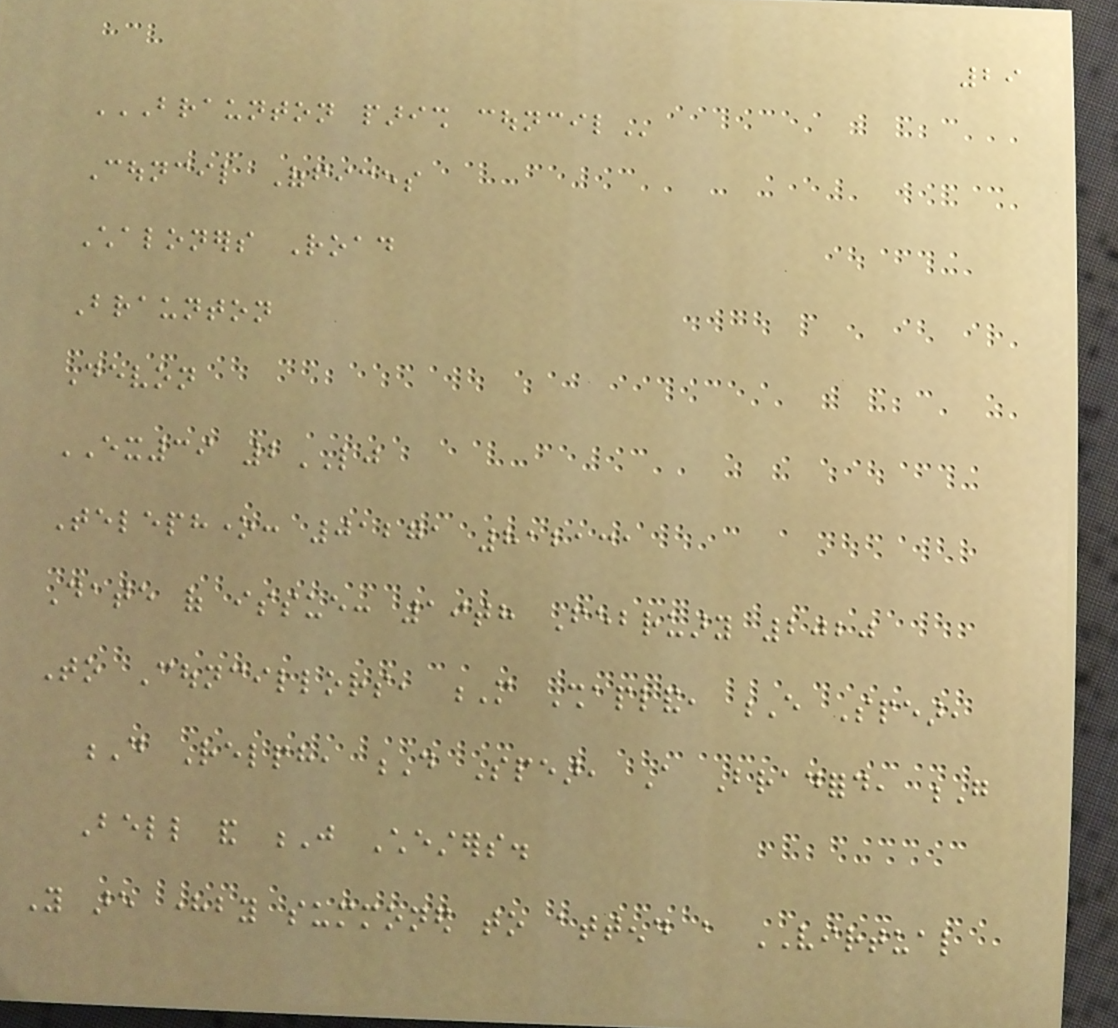29
BRAUNTON PARISH COUNCIL
Council Offices
Chaloners Road
Braunton
Devon
EX39 2LJ
Telephone: 01271 812131
Date of issue: 19th February 2020
To Councillors, M Shapland, E Spear,
D Relph, D Spear, A Bradford, G
Bell and J Chesters.
You are hereby summoned to attend a VIRTUAL
